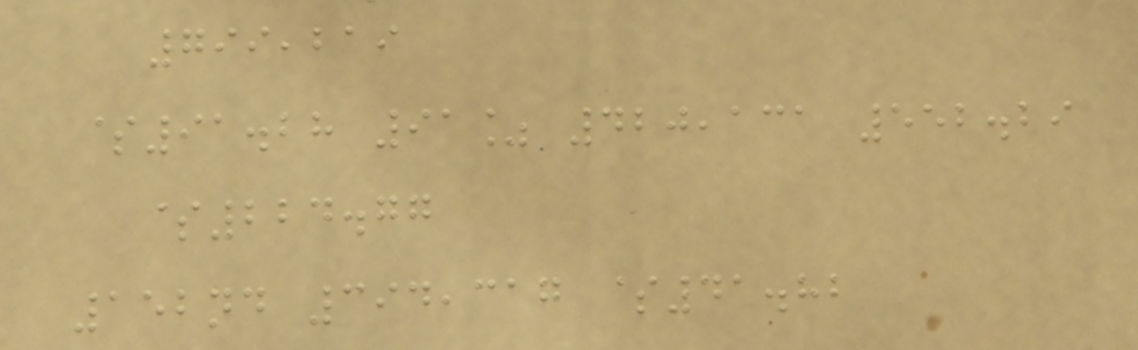799,219
$91.28 91% 420,131 552.29
$224.77
152nd 394,317 $41.82
